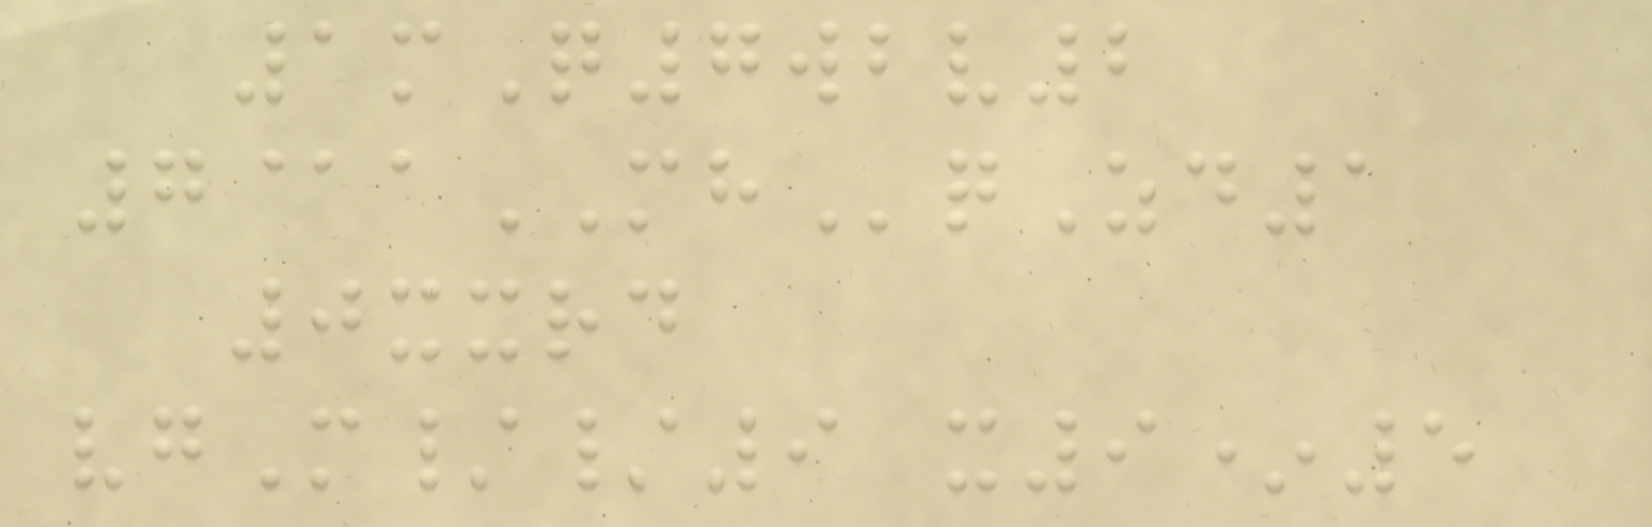1mQ7wbv2
7@aMHqZd1
0xxrd
vgM//9 x9*5
